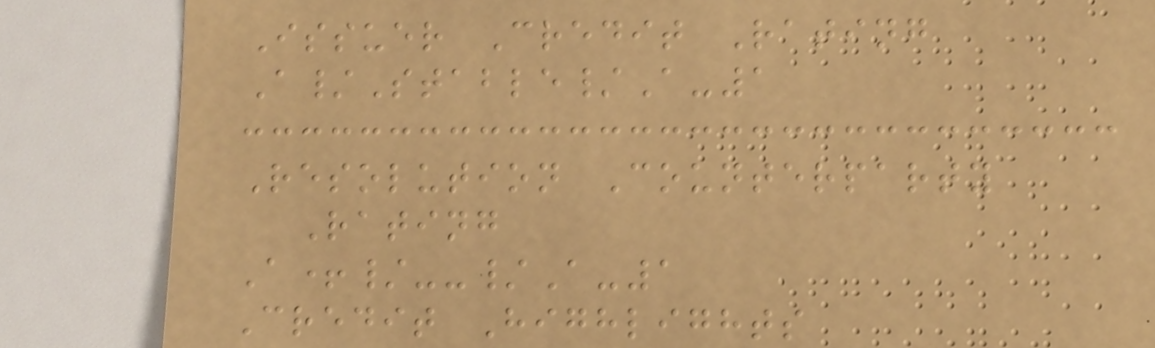Issuer Credit Rating
A/Stable/A-1
Resolution Counterparty
Rating
A+/--/A-1
Credit Highlights
